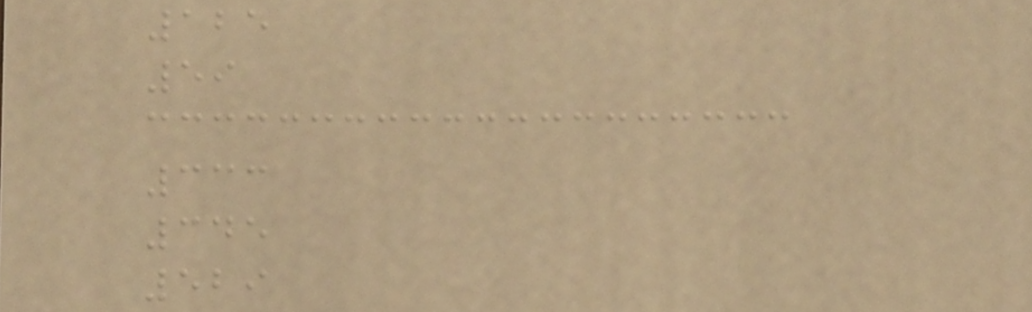125
59
333
345
529
